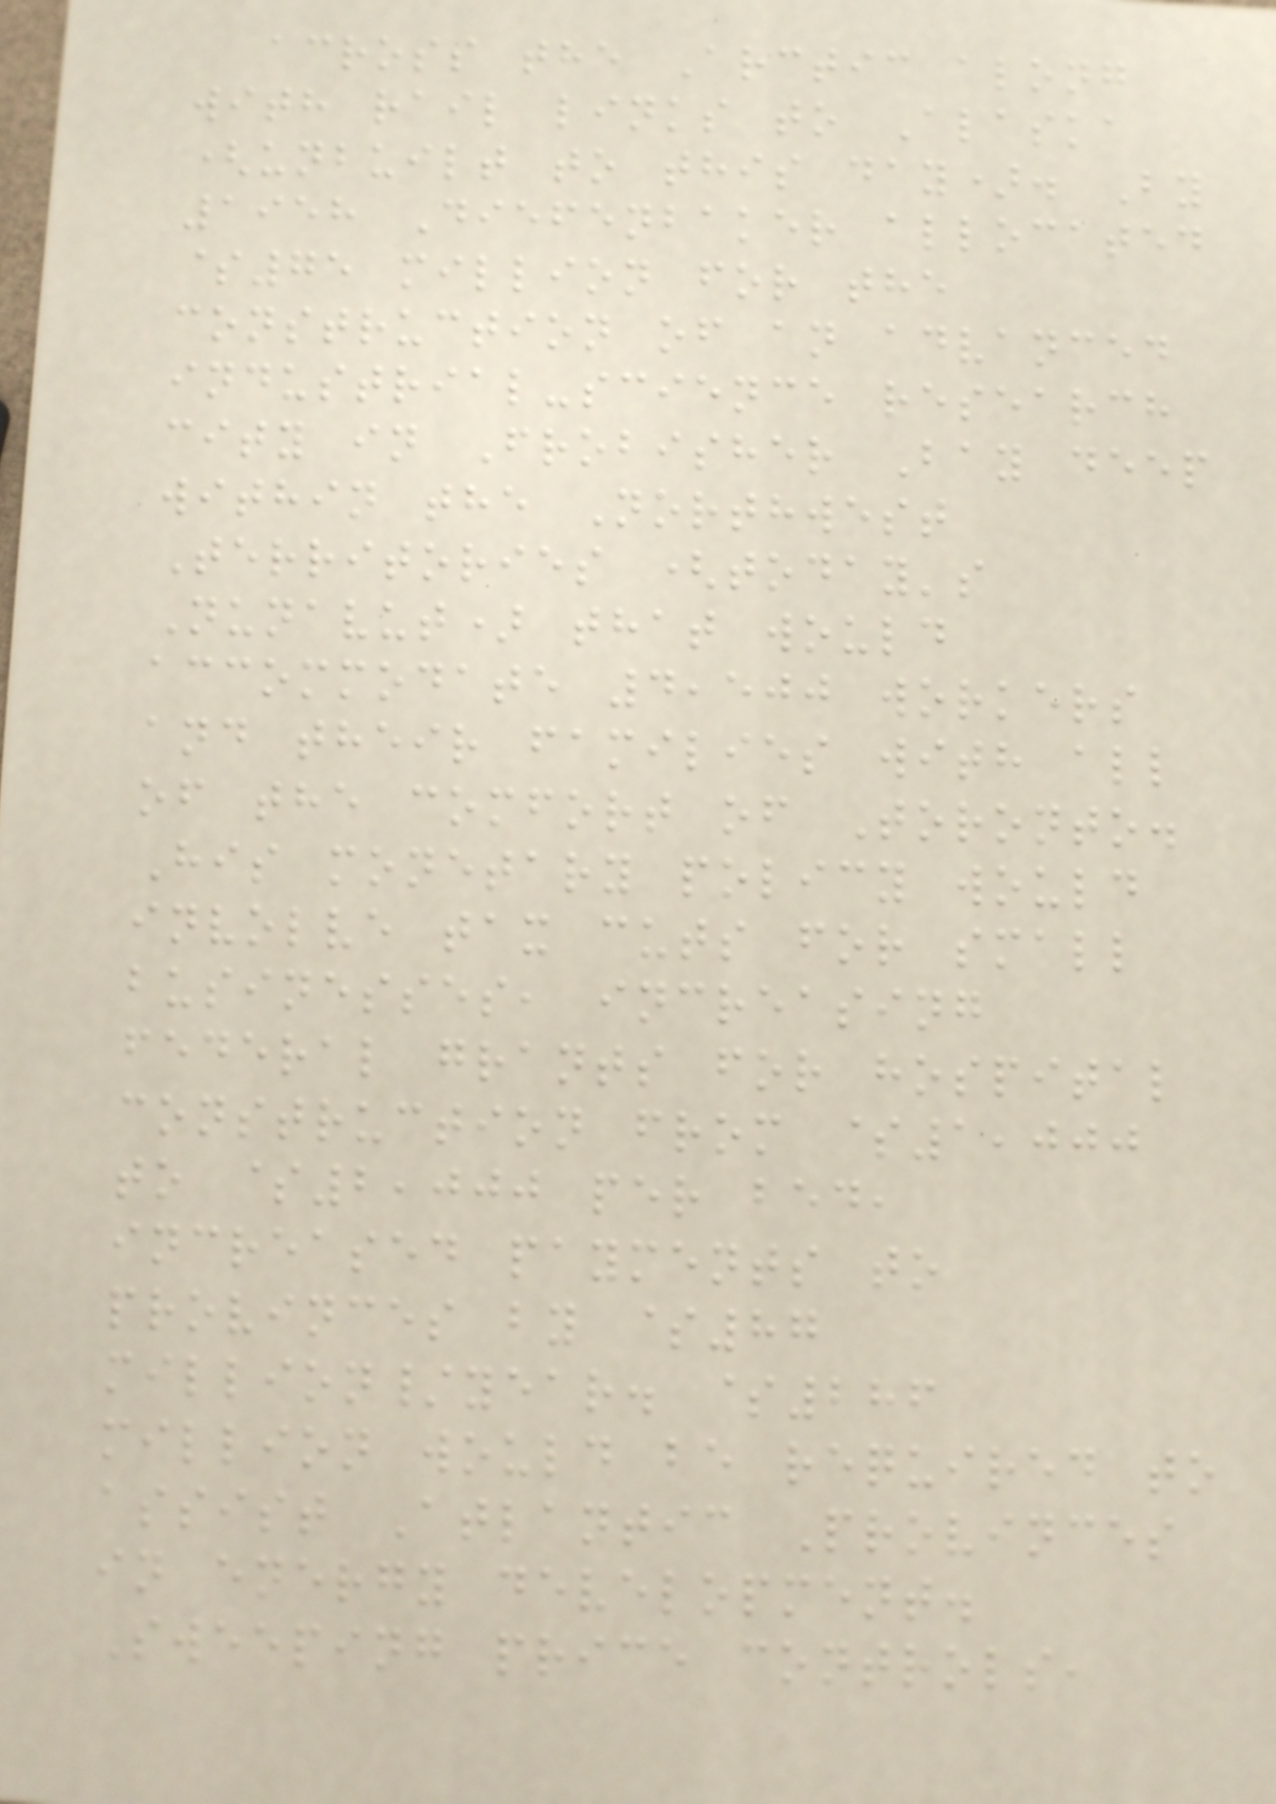across the Arctic along
with rail links to Alaska
(unbuilt to this day). By
1958 Diefenbaker allocated
$75 million for the
construction of an advanced
industrial-science research
city in Frobisher Bay deep
within the Northwest
Territories (today's
Nunavut) that would
accommodate 4,500 workers
and their families with all
of the comfort of Toronto.
His monetary policy would
involve tax cuts for small
businesses, increasing
federal grants for hospital
construction from $1,000
to $2,000 per bed,
increased payments to
provinces by $87
million/year. $286
million would be required to
assist Atlantic Provinces
in energy development.
Sweeping price controls,
